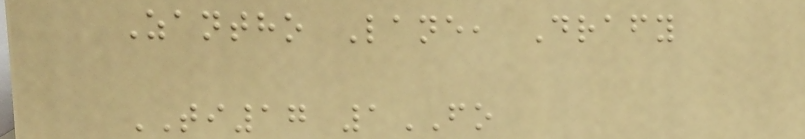Zantho Lane, Drafy
TI17 1FO
